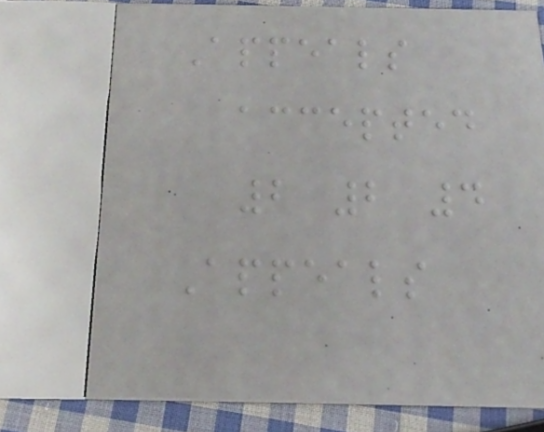Appeals
accepted
2 2 4
Appeals
